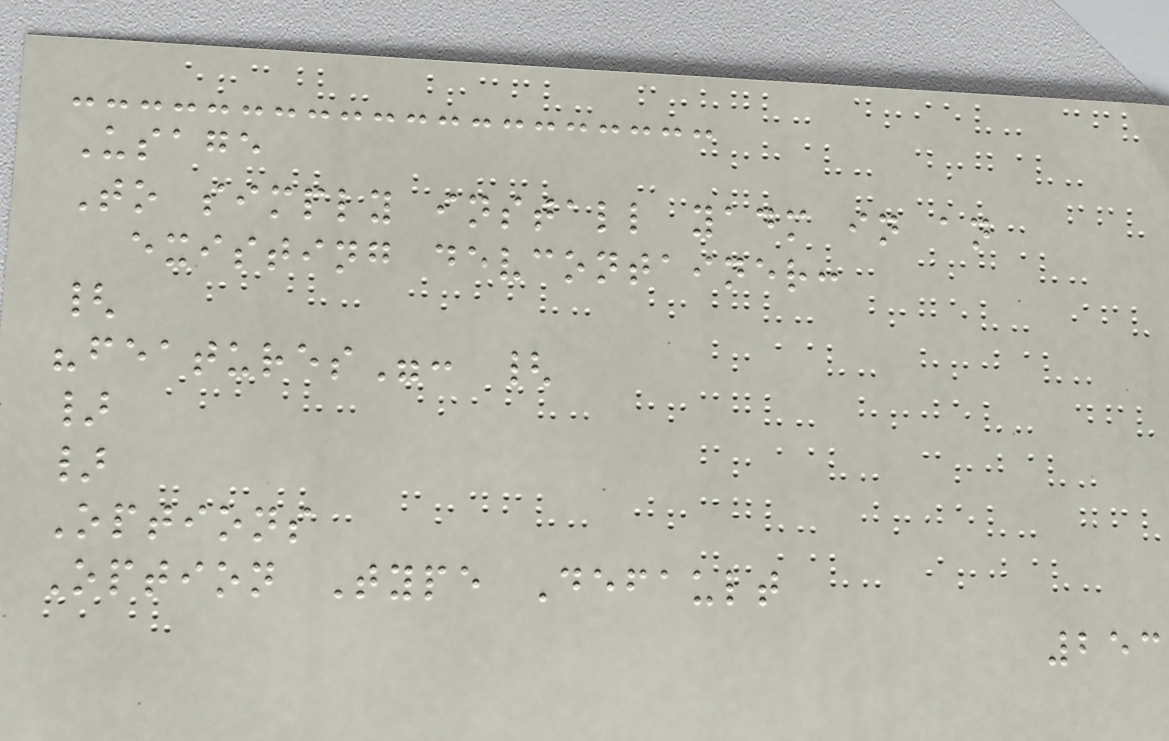Usage
To simply install yadm in an
existing devcontainer:
{
"features": {
}
}
Options
Option Type Default
253
